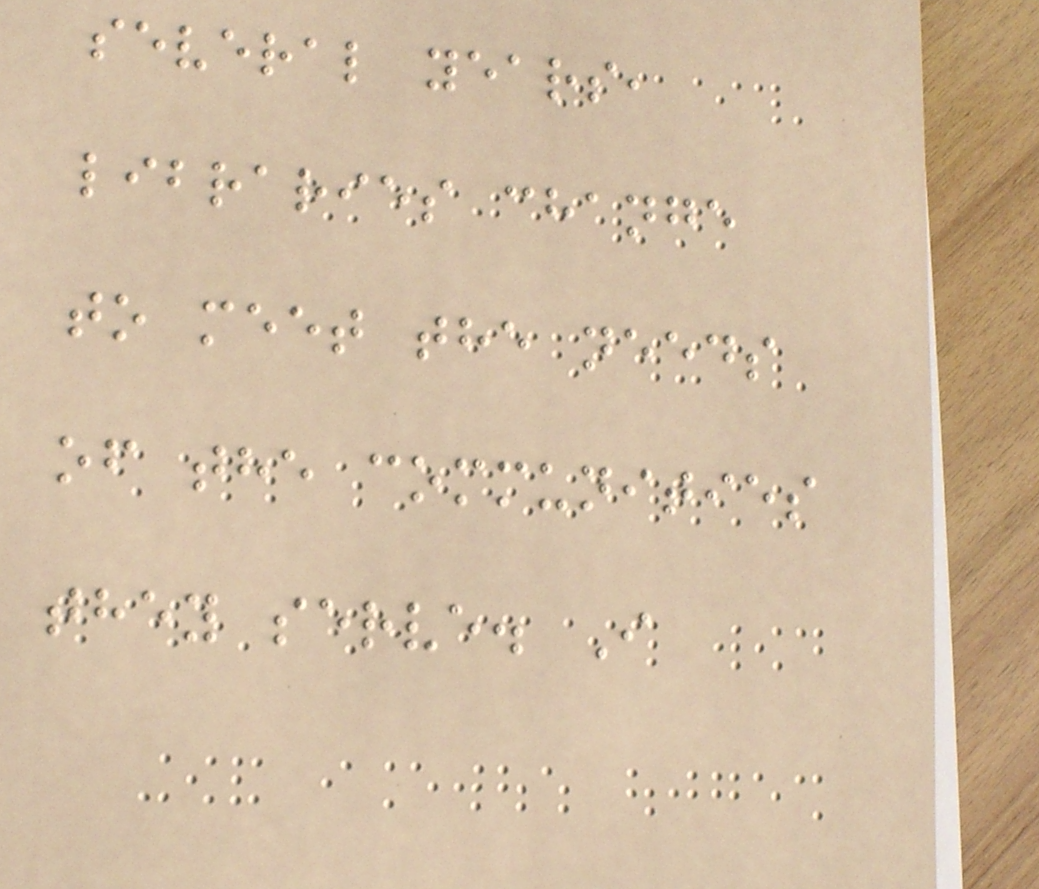several years,
libraries change
to meet the needs
of the communities
they serve. I
